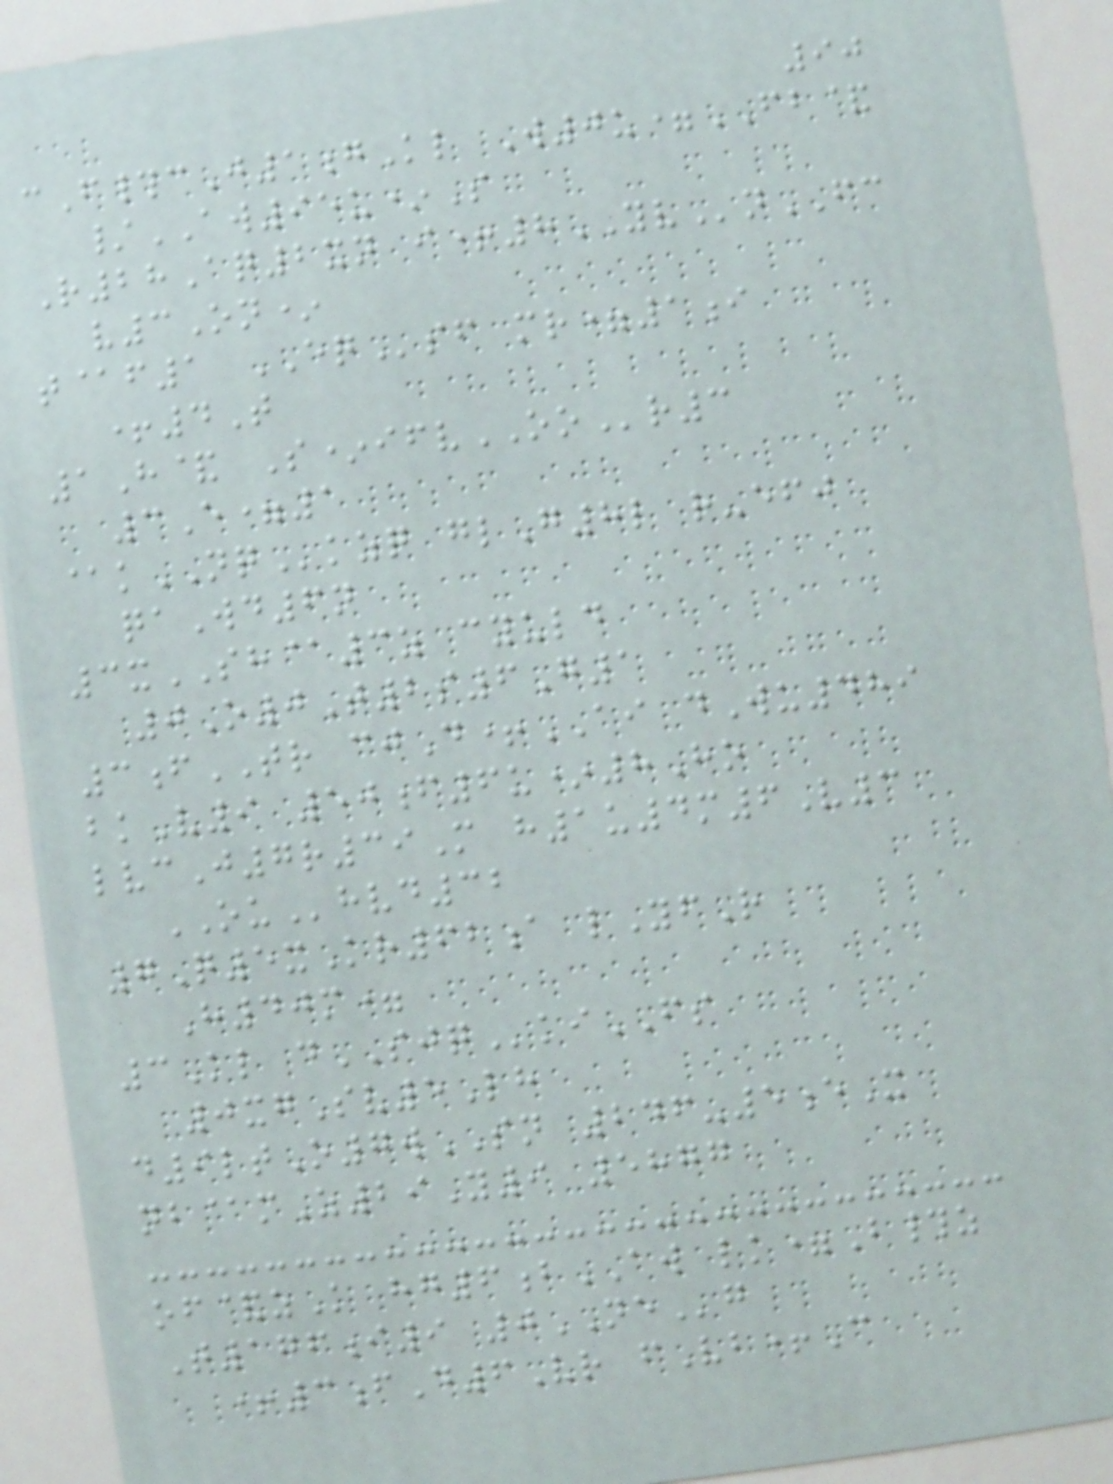90
cF#cJ1gKl W0u=FB&
/AW95u*S
R28Aq2xn i+8YVnFC
v3On*
t@f1 EQsf mr=1i
+4T
1H& S*ifvOOr3
3E=1
@kNQkzq glG8l r-efj
qaWd6n
3xSH@3z cyuld
0O0T2s6G1
3fTR cjD+AI dWu489
bkV9 50f6u*8Ho
lvcJ7r39M h1u4m6V3
OUhvd32
7Q5xKr62a lYfR
H40m=
3Kl dSJQkiFS
0xgSv5Lh
d9ltO7wSN 246-5eX
nb@mZ29Y9 5877
of&zK hg6bAW lk=B#z
T176i9 0NEg
+3fD6Vr fVb+C
